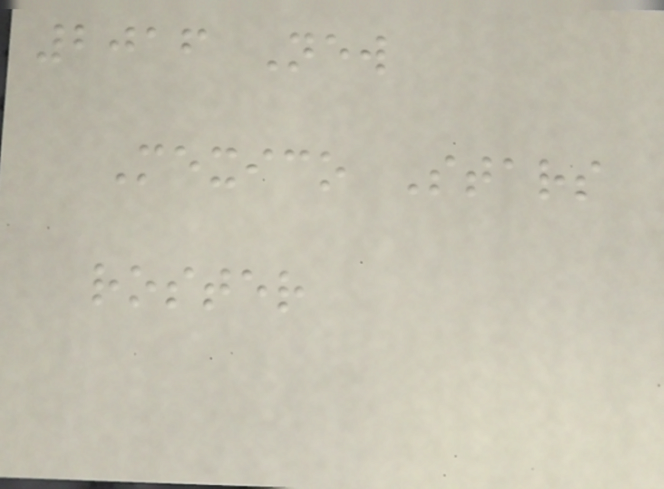2016 New
Mexico Stars
roster
